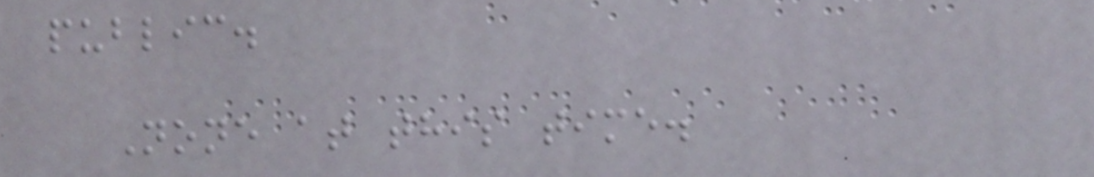public.
None at this time.
